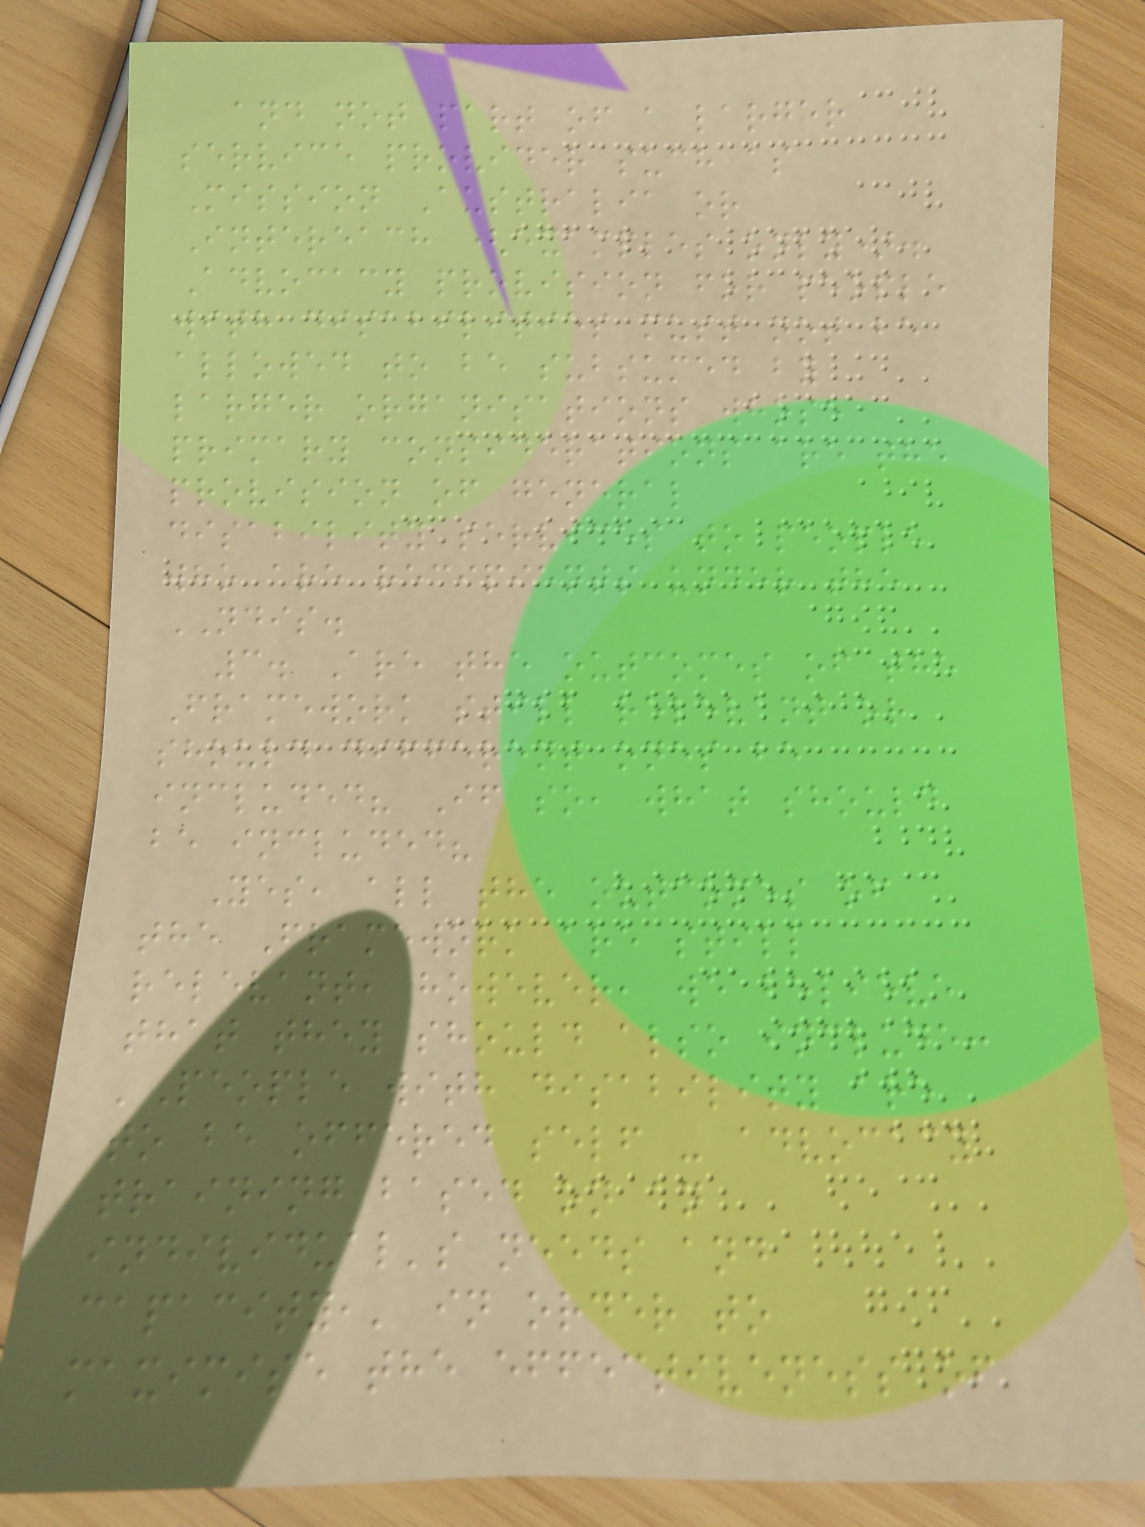and not part of a larger
service provider such as
Mission Australia or
Intereach (examples only).
Advocacy provision for people
with disabilities must not be
allowed to be subsumed by
larger organisations whose
primary considerations are the
provision of general
disability services to people
who are recipients under the
NDIS.
3. Are the outcomes of the
Framework still relevant or
should different ones be
included? If so, what should
be included?
Yes, all the outcomes of
the Framework are still
relevant, however, we believe
that they should also include:
'People with disability are
to be offered self - advocacy
training based on an
individual's needs and
capacity,' in order to
maximise the effectiveness of
